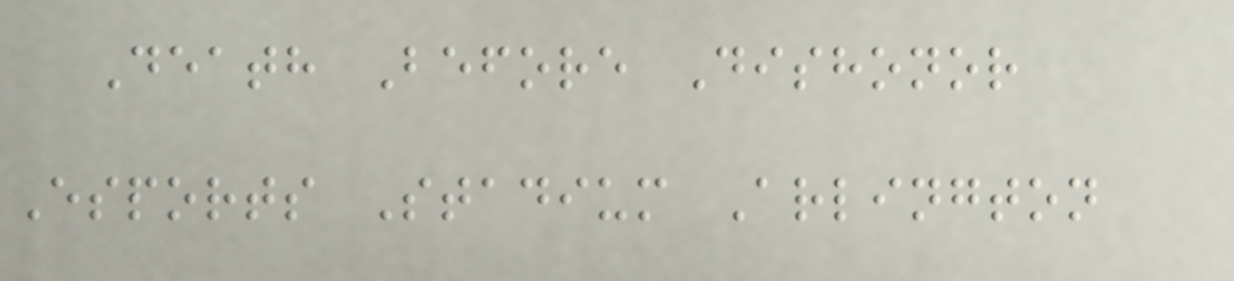Death Before Dishonor
Esports Stadium Arlington
